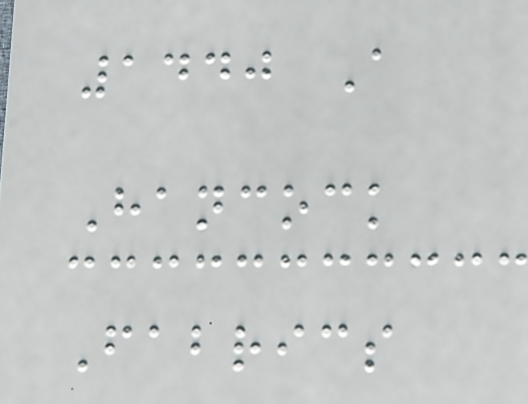1440 A
Hancock
Fabrics
